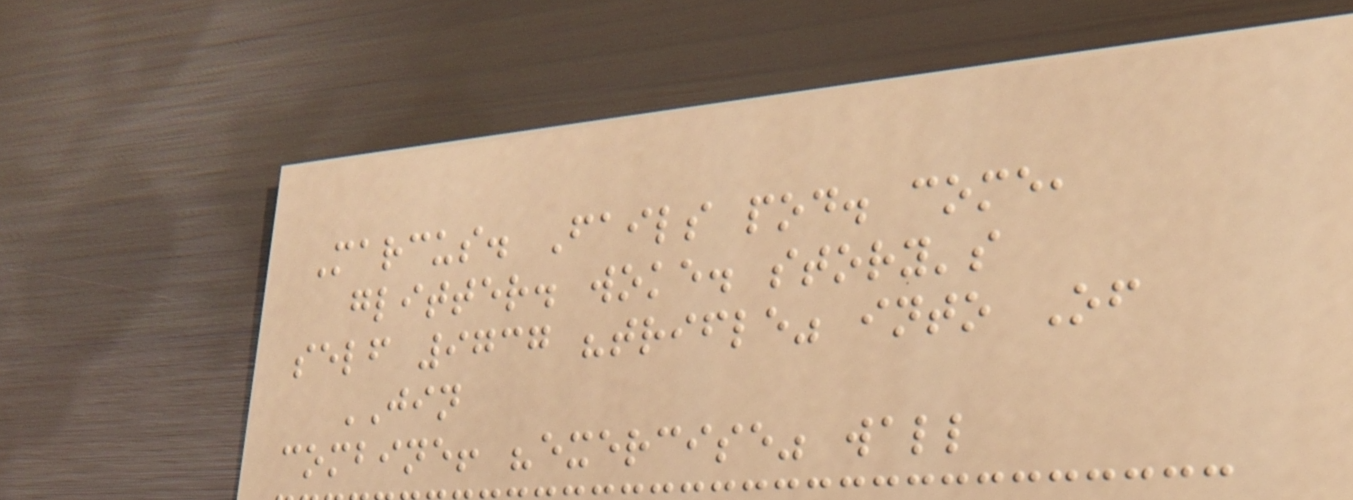Marcus. Fails pod. come,
glitter. woke. story's
self 9737 "trifle" into Of
JIN
combine! "exercise" wall
